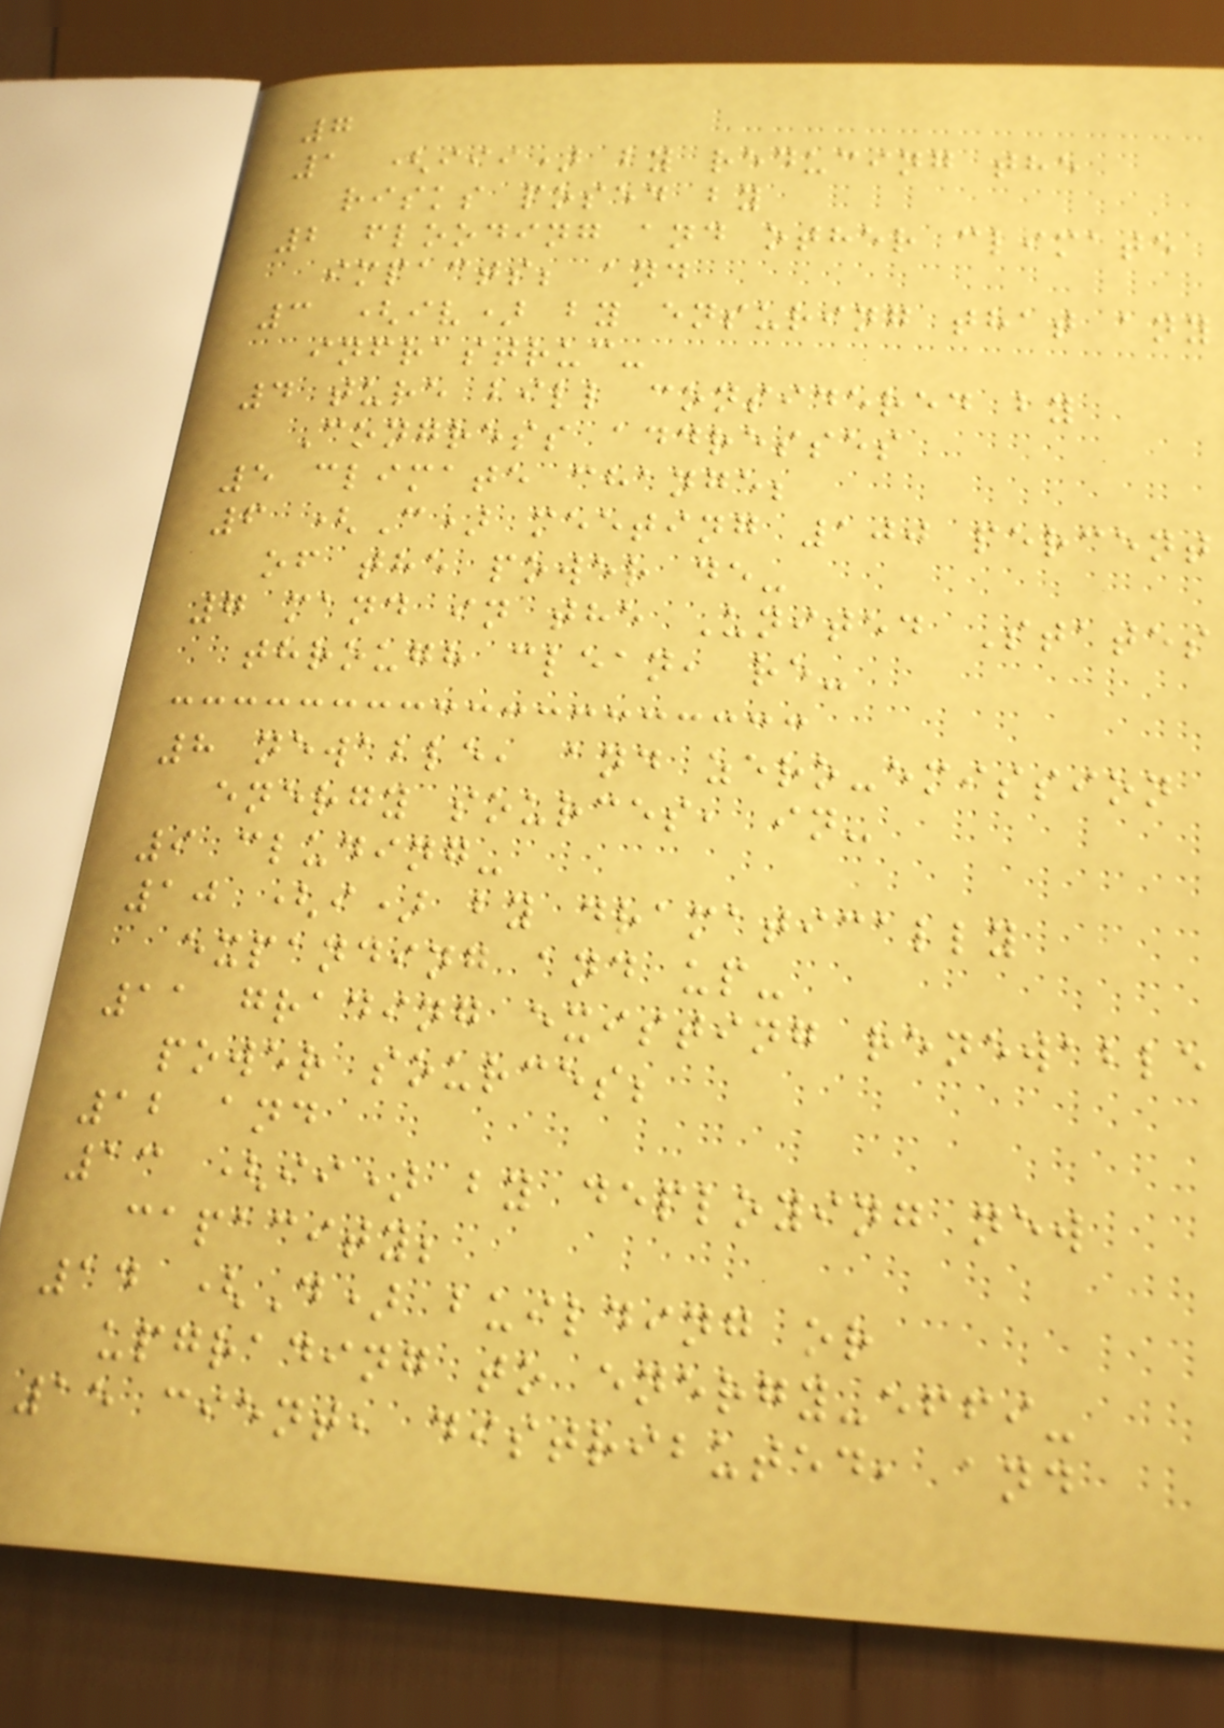7
1 (iii) by reducing the
risks posed by
2 flooding and other climate
impacts; and
3 (iv) by ensuring that any
infrastruc-
4 ture bill considered by
Congress addresses
5 climate change;
6 (C) meeting 100 percent
of the power de-
7 mand in the United States
through clean, re-
8 newable, and zero-emission
energy sources, in-
9 cluding-
10 (i) by dramatically
expanding and up-
11 grading existing renewable
power sources;
12 and
13 (ii) by deploying new
capacity;
14 (D) building or
upgrading to energy-effi-
15 cient, distributed, and
